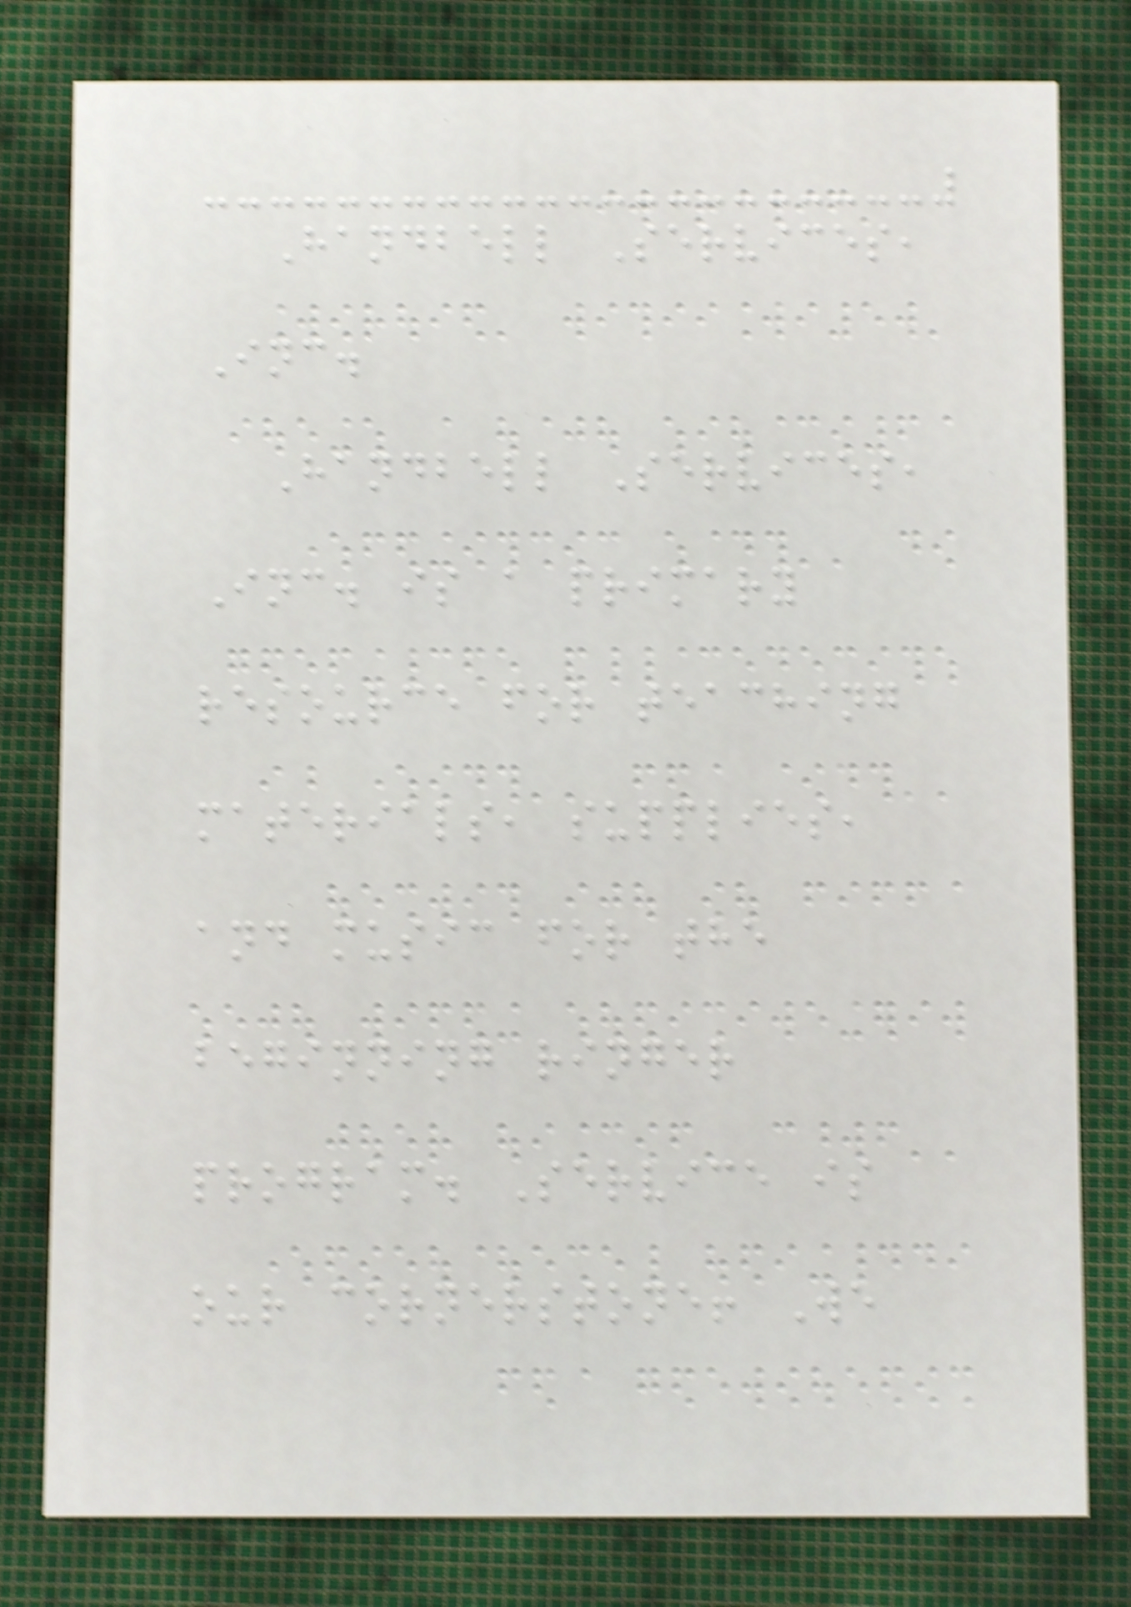Handbell Services,
Inc.
Handbell Services,
Inc. is a primary
resource for teaching
materials, supplies,
and music for the
beginning ringer
program. Service is
our cornerstone! We
